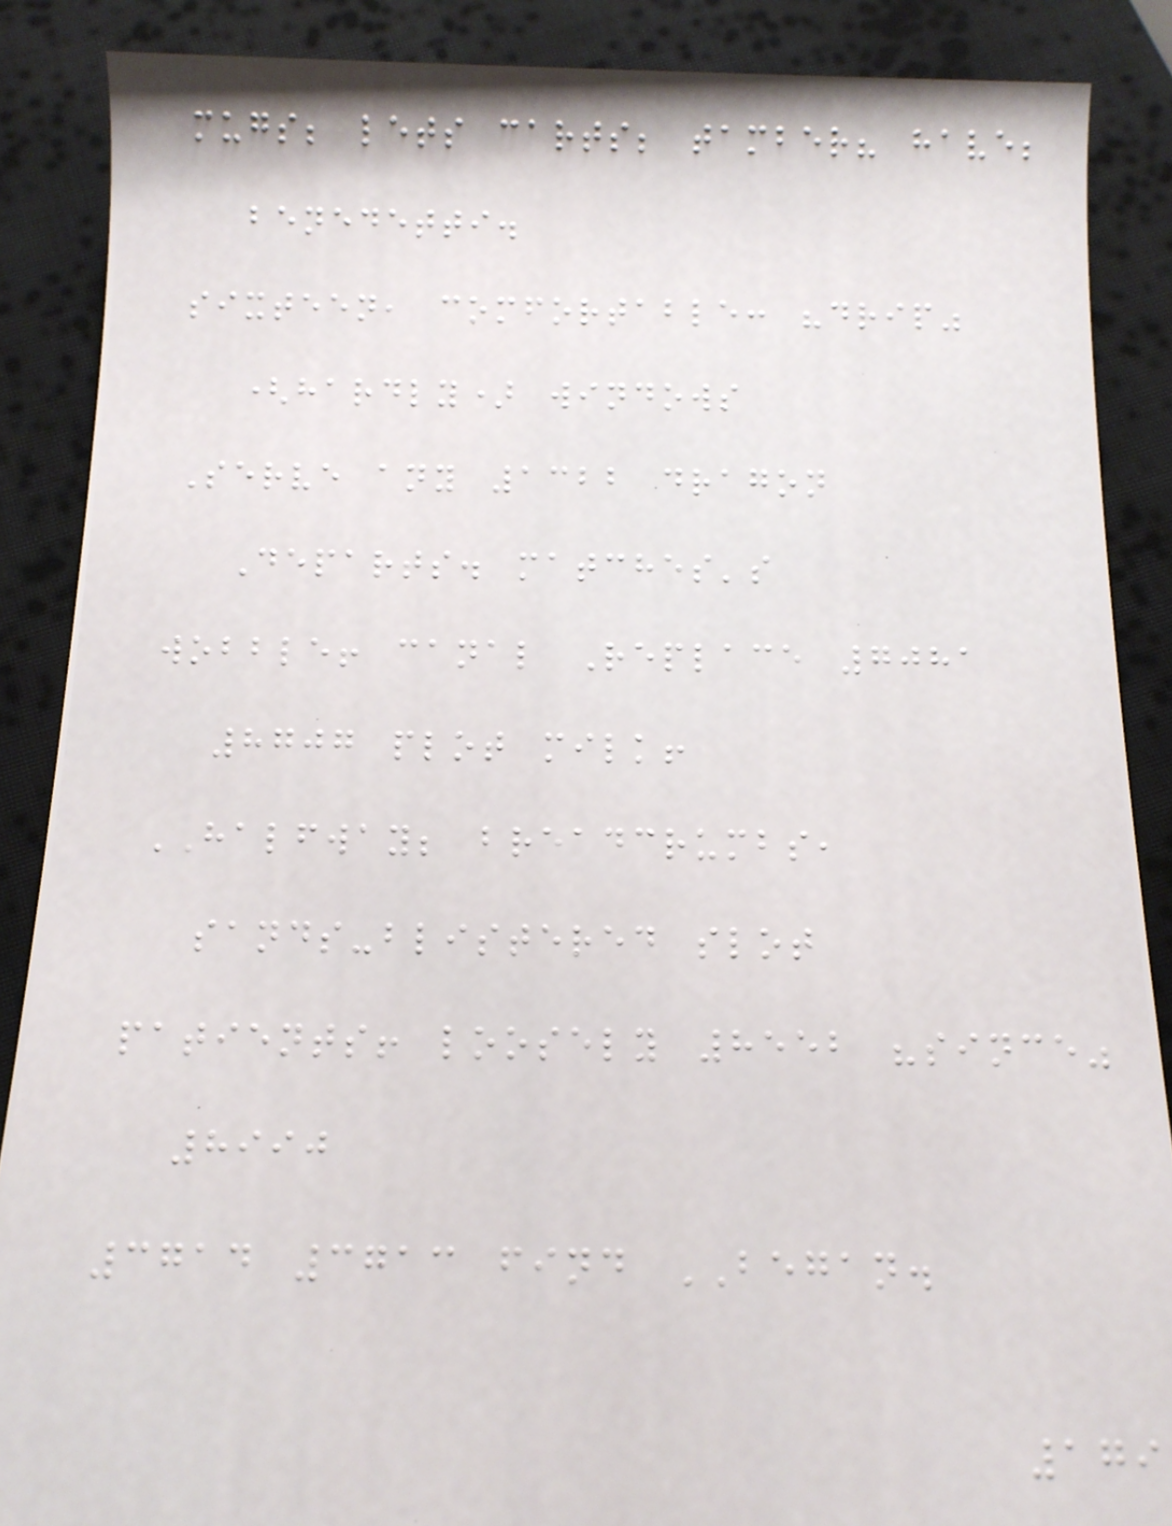mugs; lets carts; tamber? have;
benedetti.
sixteen, comfortable: "drip"
(hardly) windows
Serve any 1322 dragon
Departs. matches's
wobble! canal Replace 7081
8707 plot milk!
HALFWAY; breadcrumbs,
sands-blistered slot
patients! loosely 8552 "since"
8990
3714 3713 find BEGAN.
179
